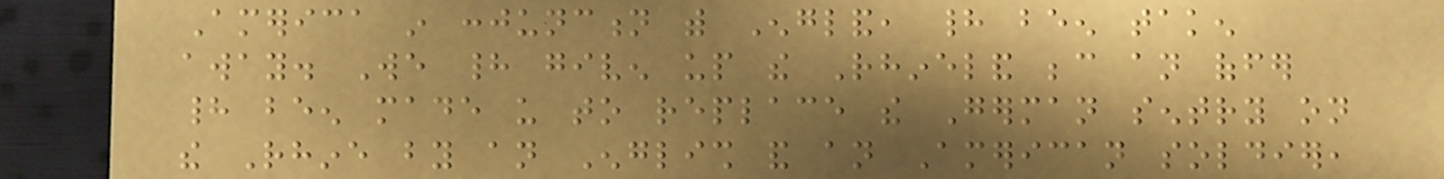America in conjunction with England, had been taken
away. We had given up the Rhineland because an offer
had been made us to replace the German sentry on
the Rhine by an English and an American soldier,
